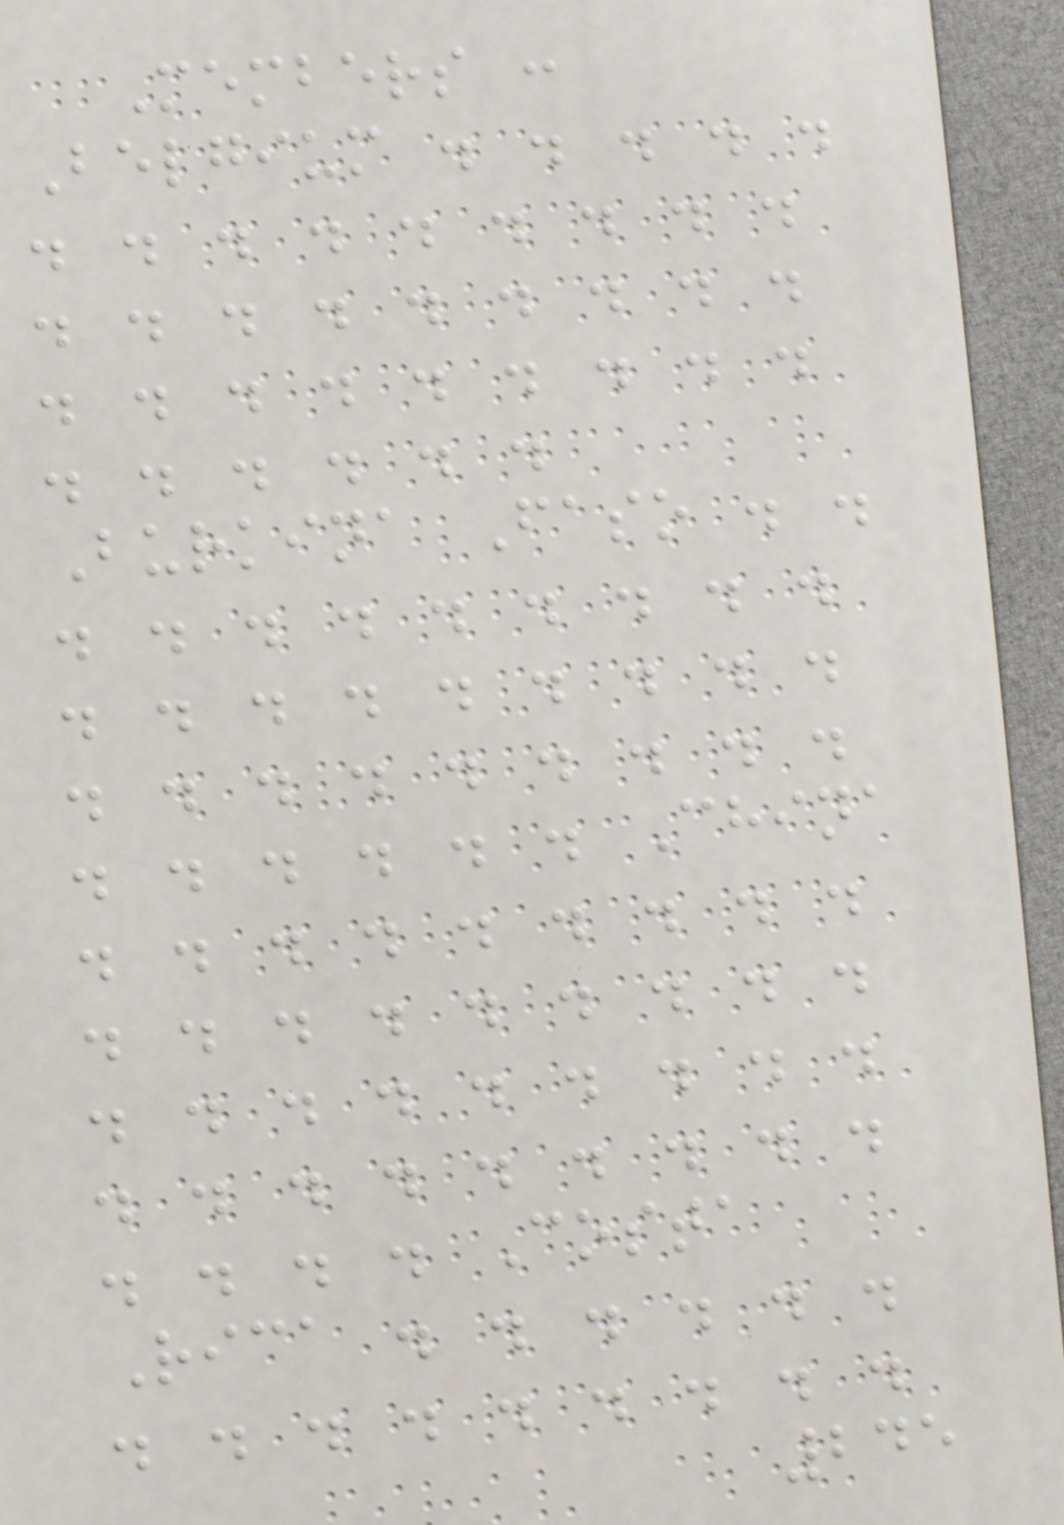Members :
Belgium . . . . .
. . . . . . . . .
. . . . . . . . .
. . . . . . . . .
. . . . . .
Burkina Faso . .
. . . . . . . . .
. . . . . . . . .
. . . . . . . . .
. . . . . . China
. . . . . . . . .
. . . . . . . . .
. . . . . . . . .
. . . . . . . . .
. . . . Costa
Rica . . . . . .
. . . . . . . . .
245
